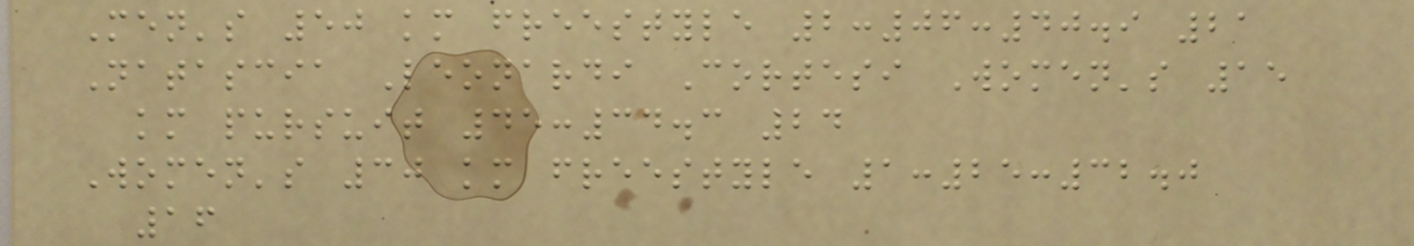Men's 50 km freestyle 2:06:40.9 21
Natascia Leonardi Cortesi Women's 15
km pursuit 45:34.3 24
Women's 30 km freestyle 1:25:32.0
16
